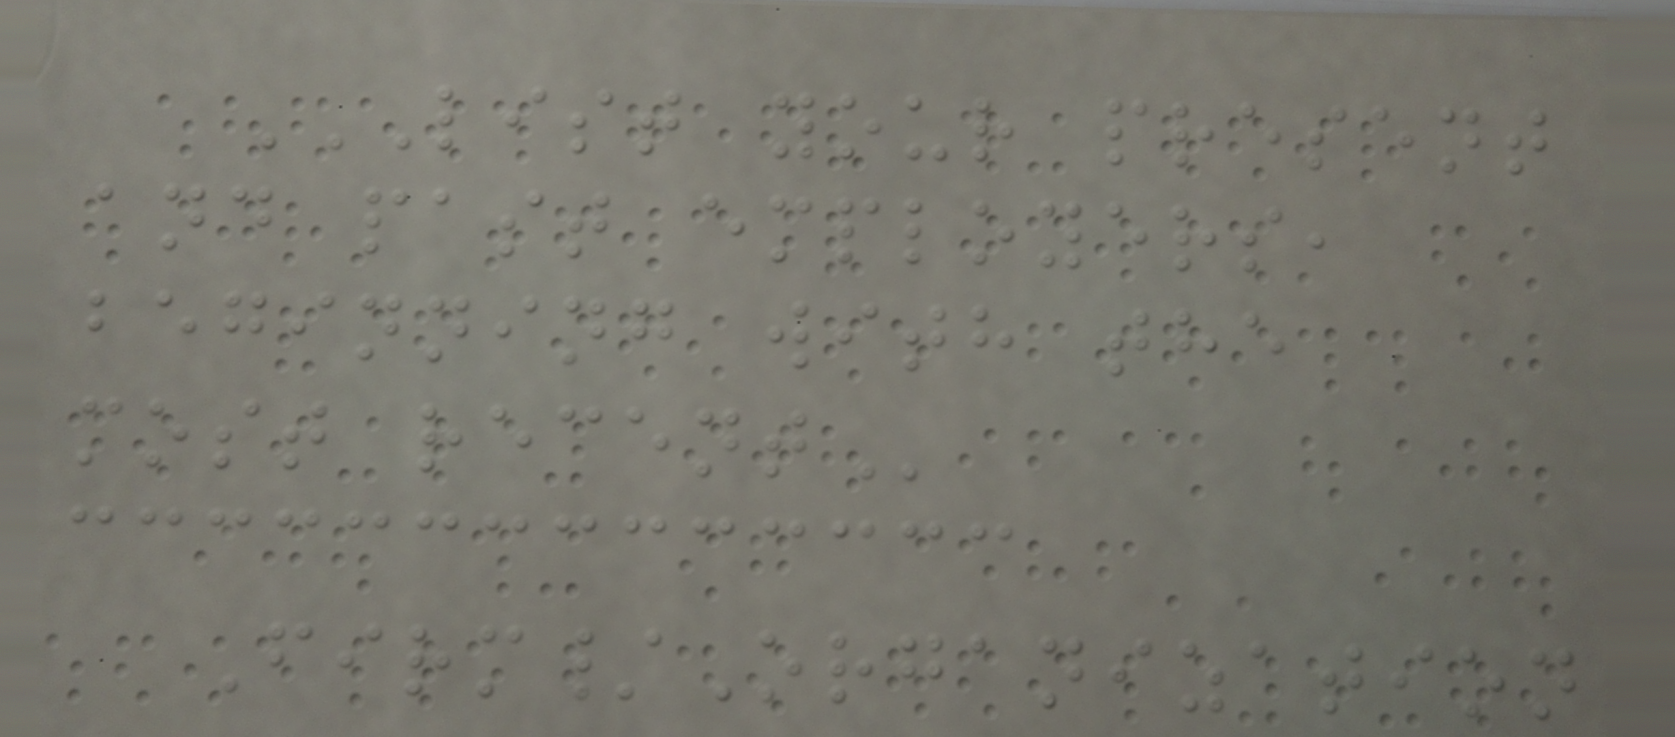LIST YOUR PRESENT
AND PAST EMPLOYERS,
BEGINNING WITH THE
MOST RECENT
Firm/Organization
